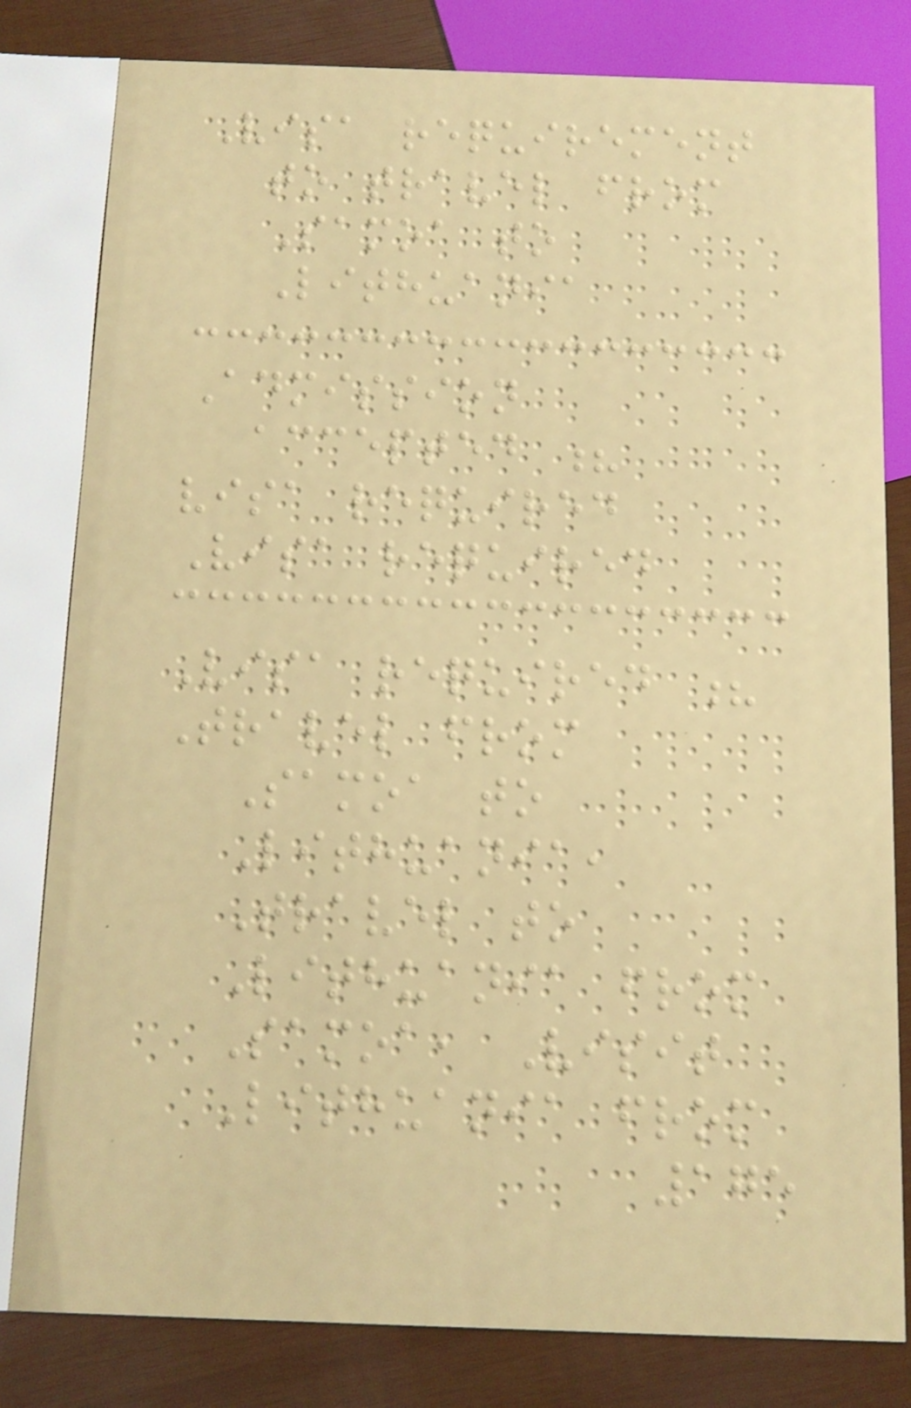Visa requirement
to travel from
Samoa to
Lithuania
Admission
accepted ?
visa required
Visa required
Visa required ?
Travel from
Samoa to
Lithuania,
Travel to
Lithuania from
Samoa, Visit
Lithuania from
175
